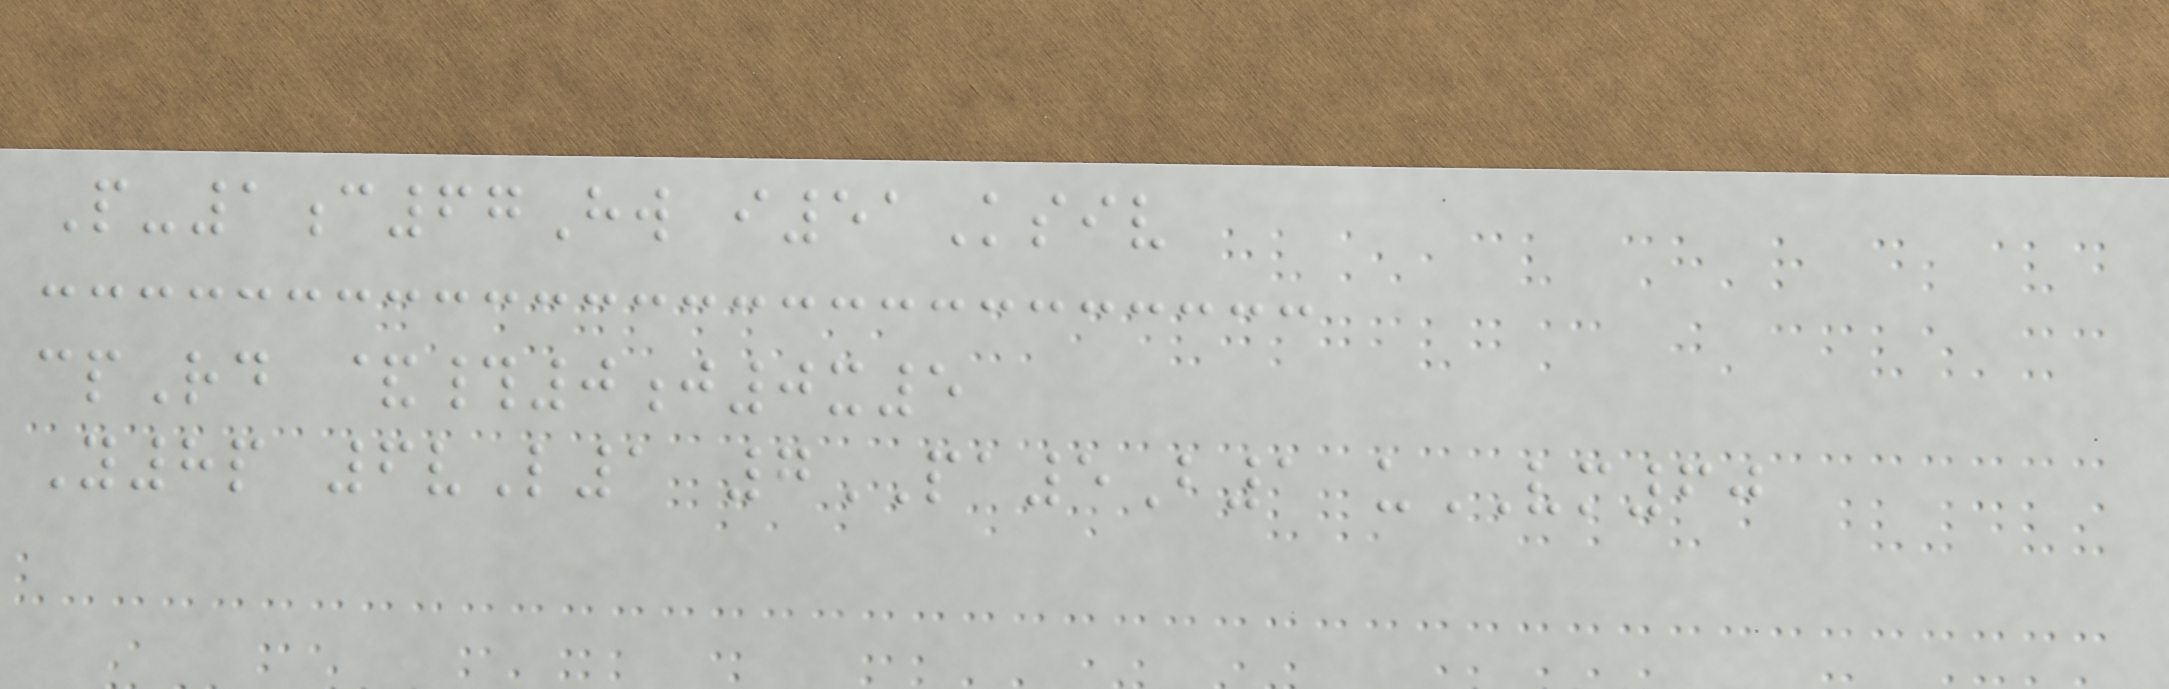P-1c67Hw i51Ksiv
cpRd &#0j0x5
Y8p 6vL1 7PA5B1 uVM60
